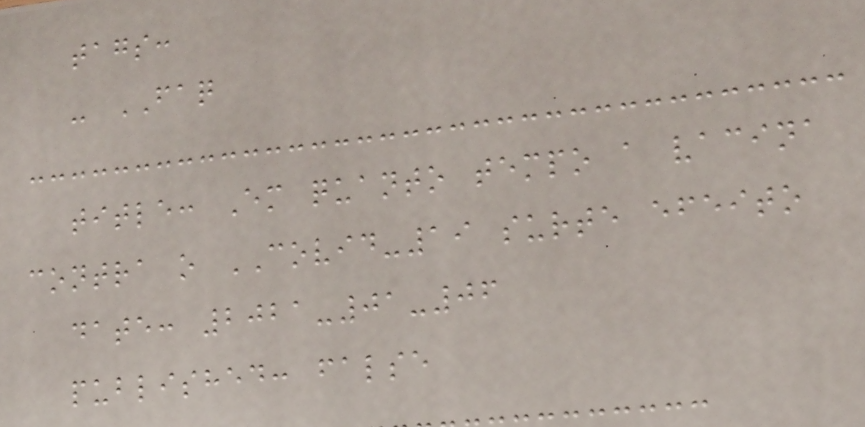tags:
- FAQ
title: Em quanto tempo a vacina
contra o COVID-19 surte efeito
date: 2021-01-06
published: false
